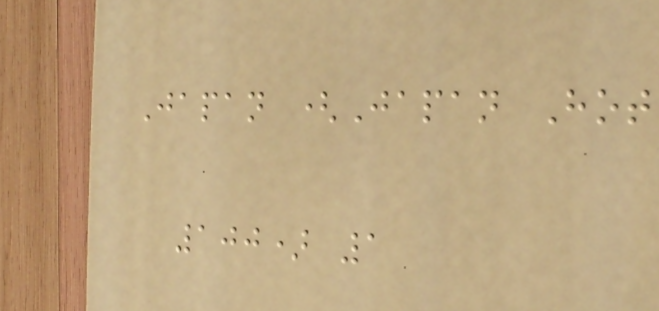Japan (Japan Hot
100) 1
